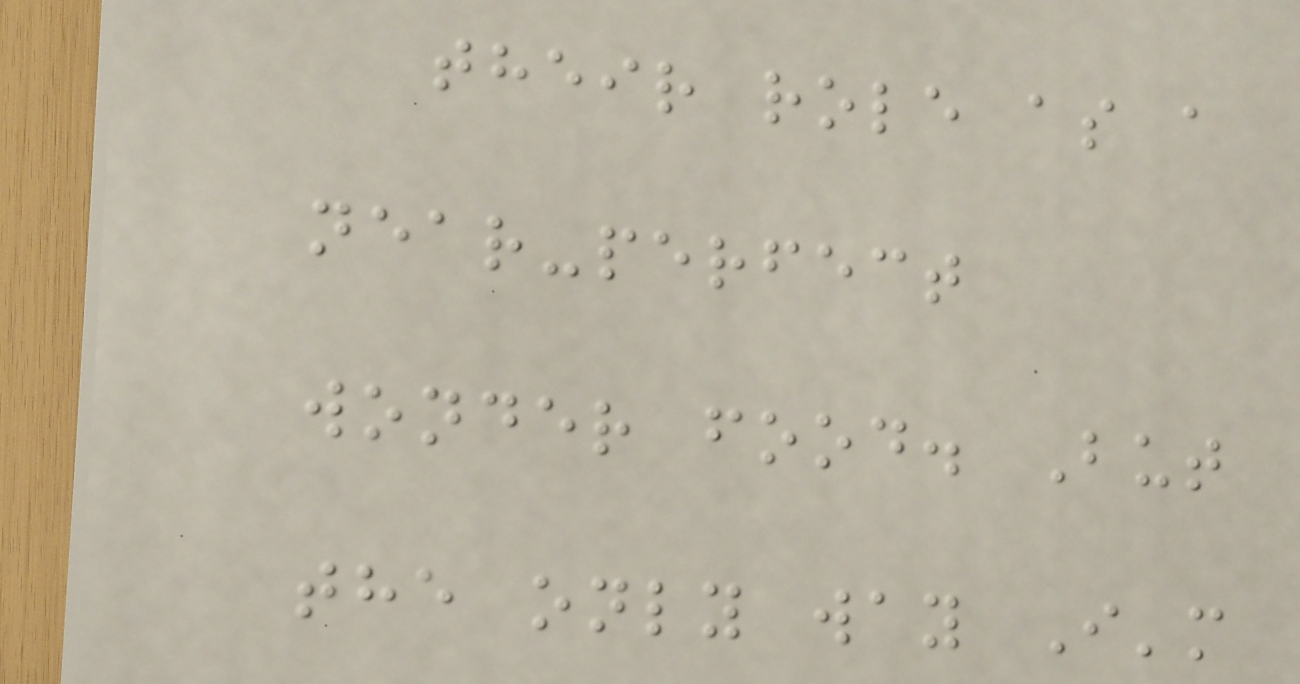their role as a
near-perfect
wonder food. But
the only way I'm
